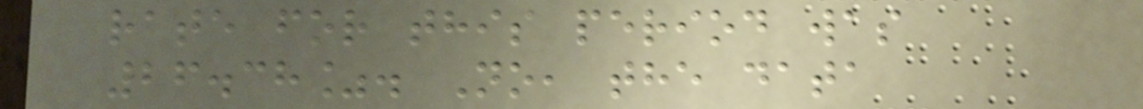rate for this period was
26.38%. No, the data
